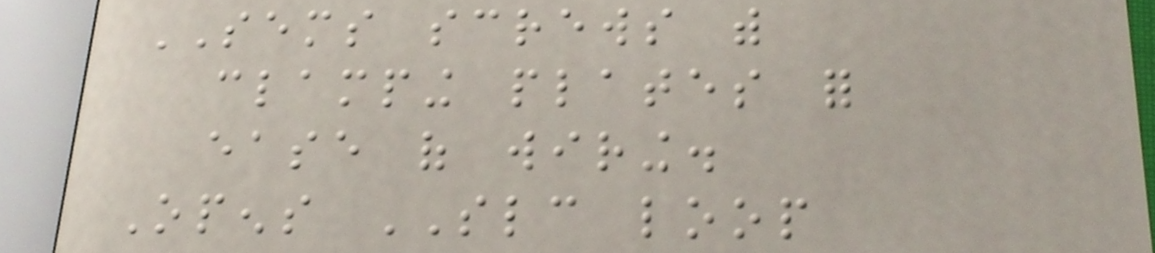SEMS screws with
clamping plates for
ease of wiring.
Opens SLC loop
